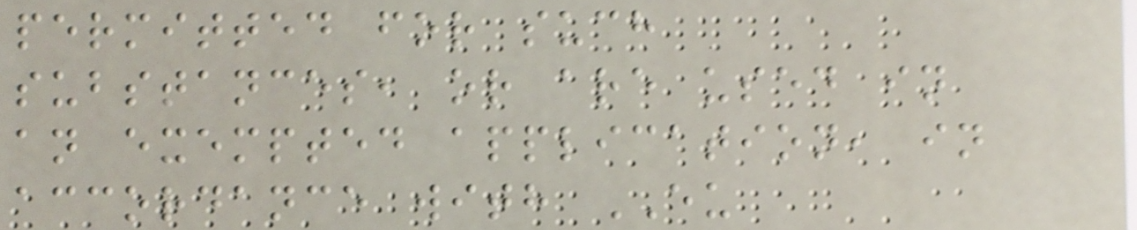permitted for such
substances, or are used in
an exempted application, in
accordance with EU
